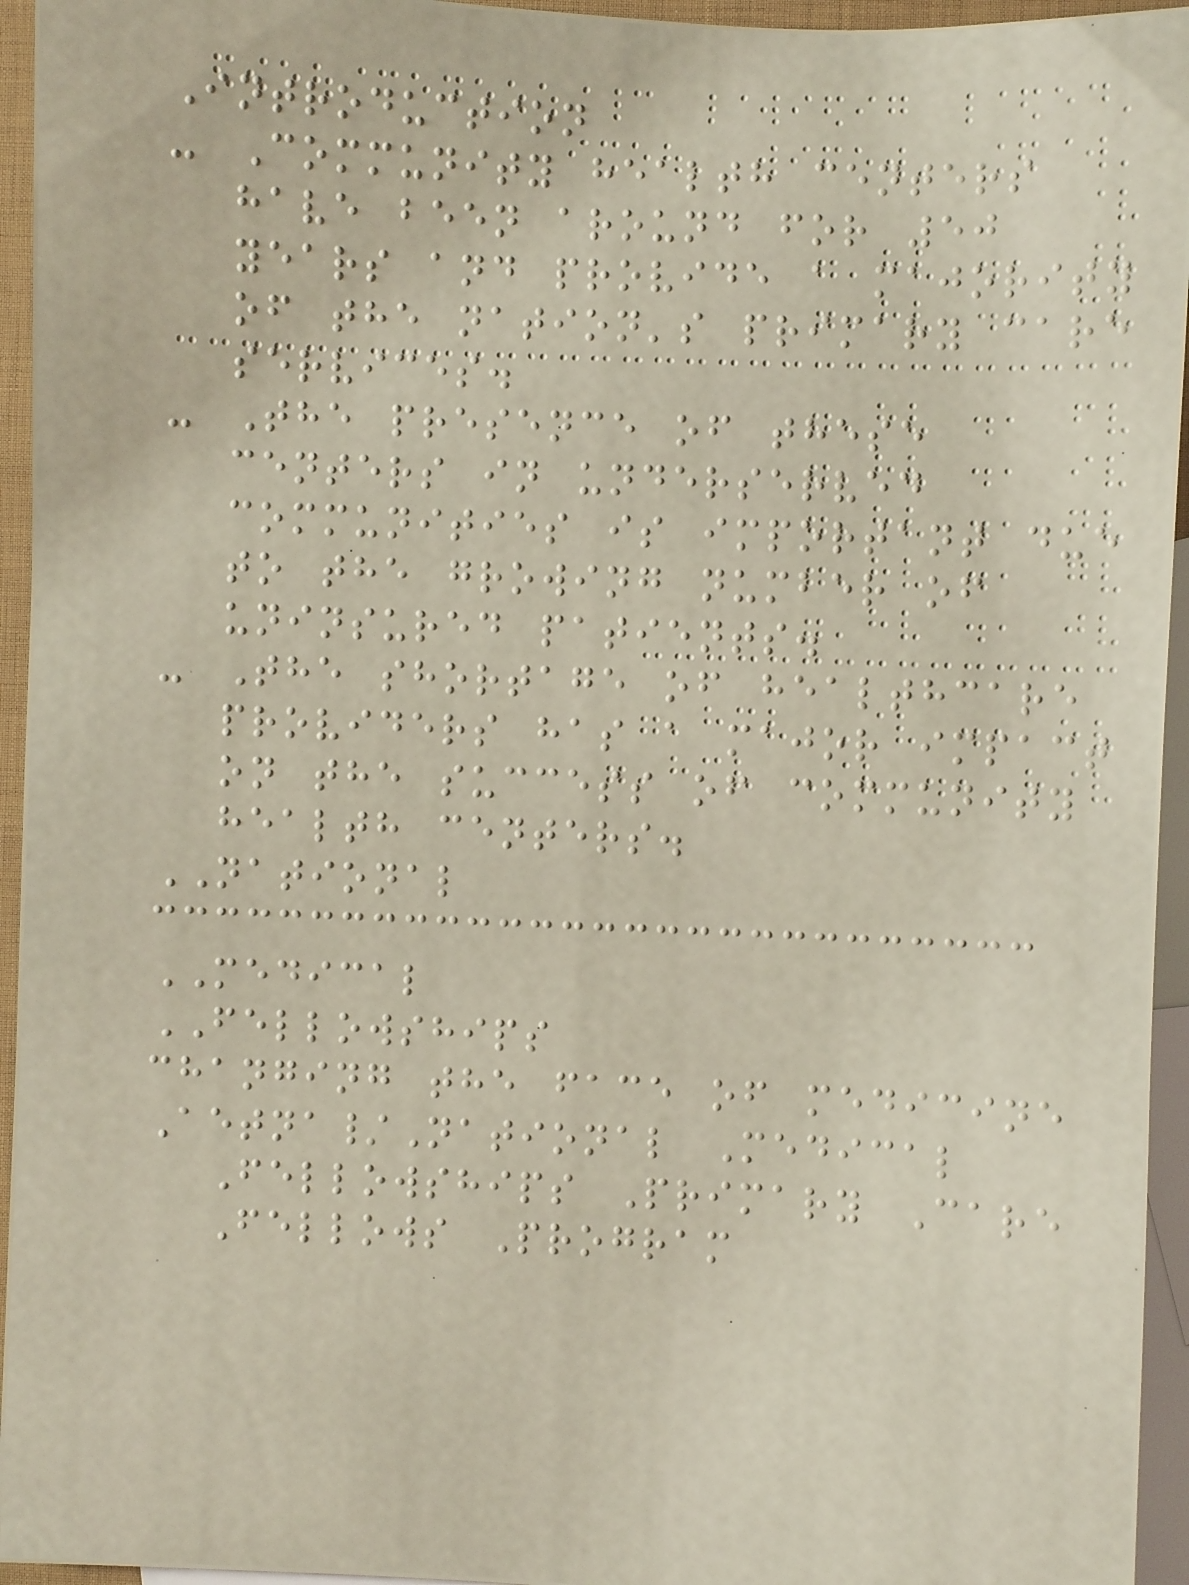Introduction
- Community health centers
have been around for 50
years and provide a majority
of the nation's primary care
services.
- The presence of these
centers in underserved
communities is important due
to the growing number of
uninsured patients.
- The shortage of healthcare
providers has a major impact
on the success of community
health centers.
NATIONAL
MEDICAL
FELLOWSHIPS
changing the face of medicine
Aetna/National Medical
Fellowships Primary Care
Fellows Program
